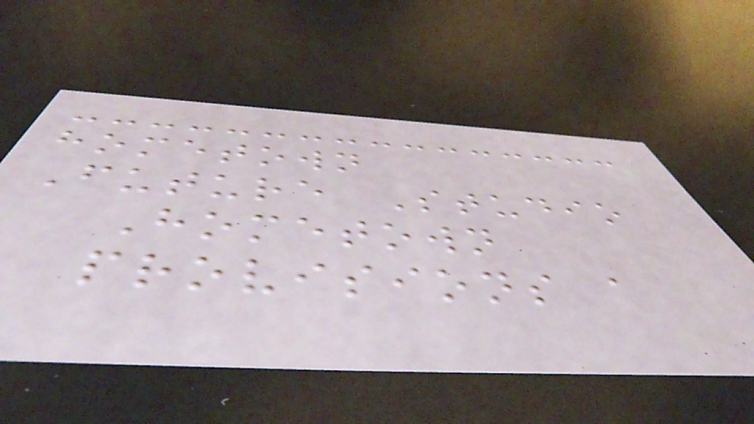hometown
Future Studio
Hometown
provisions a
